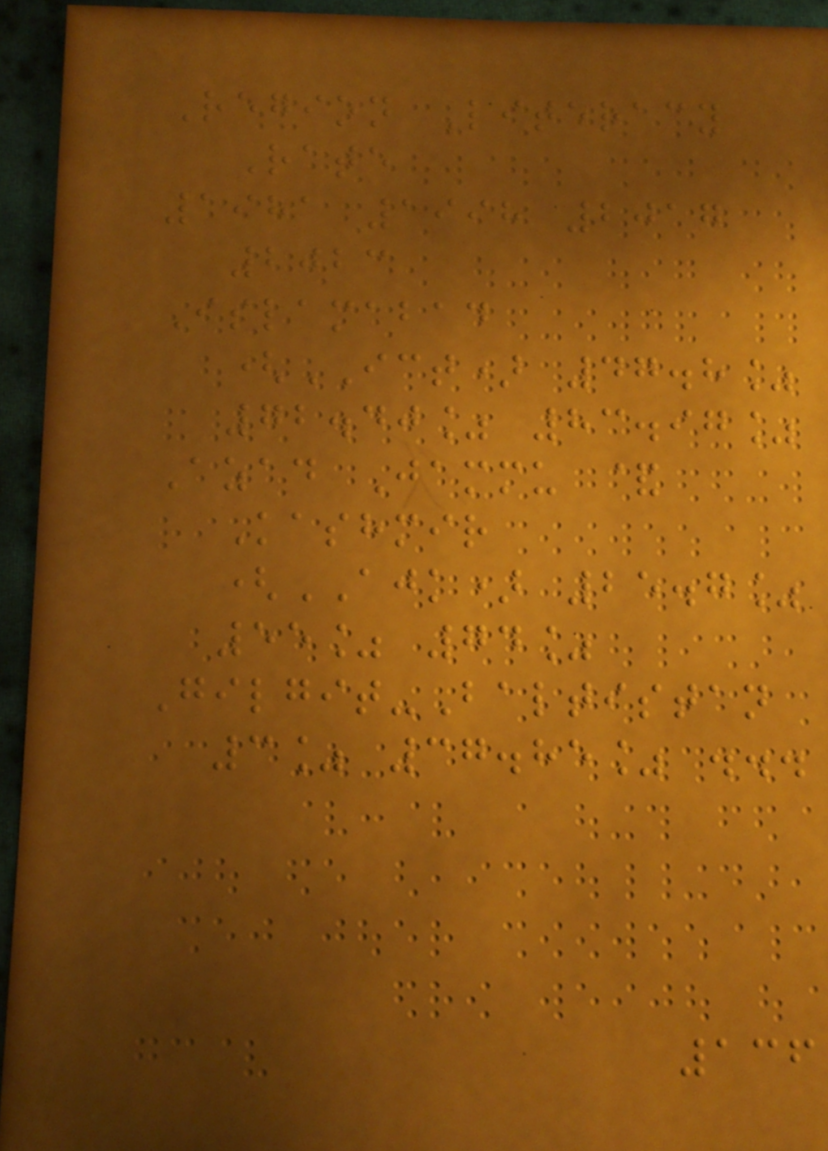Region Literacy
Rate
1981 1998 2017
2023
Islamabad
(ICT) 47.8%
72.40% 83.97%
Azad Jammu &
Kashmir
(AJK) 25.7%
55% 74%
Gilgit-Baltistan
3% 37.85% ...
136
